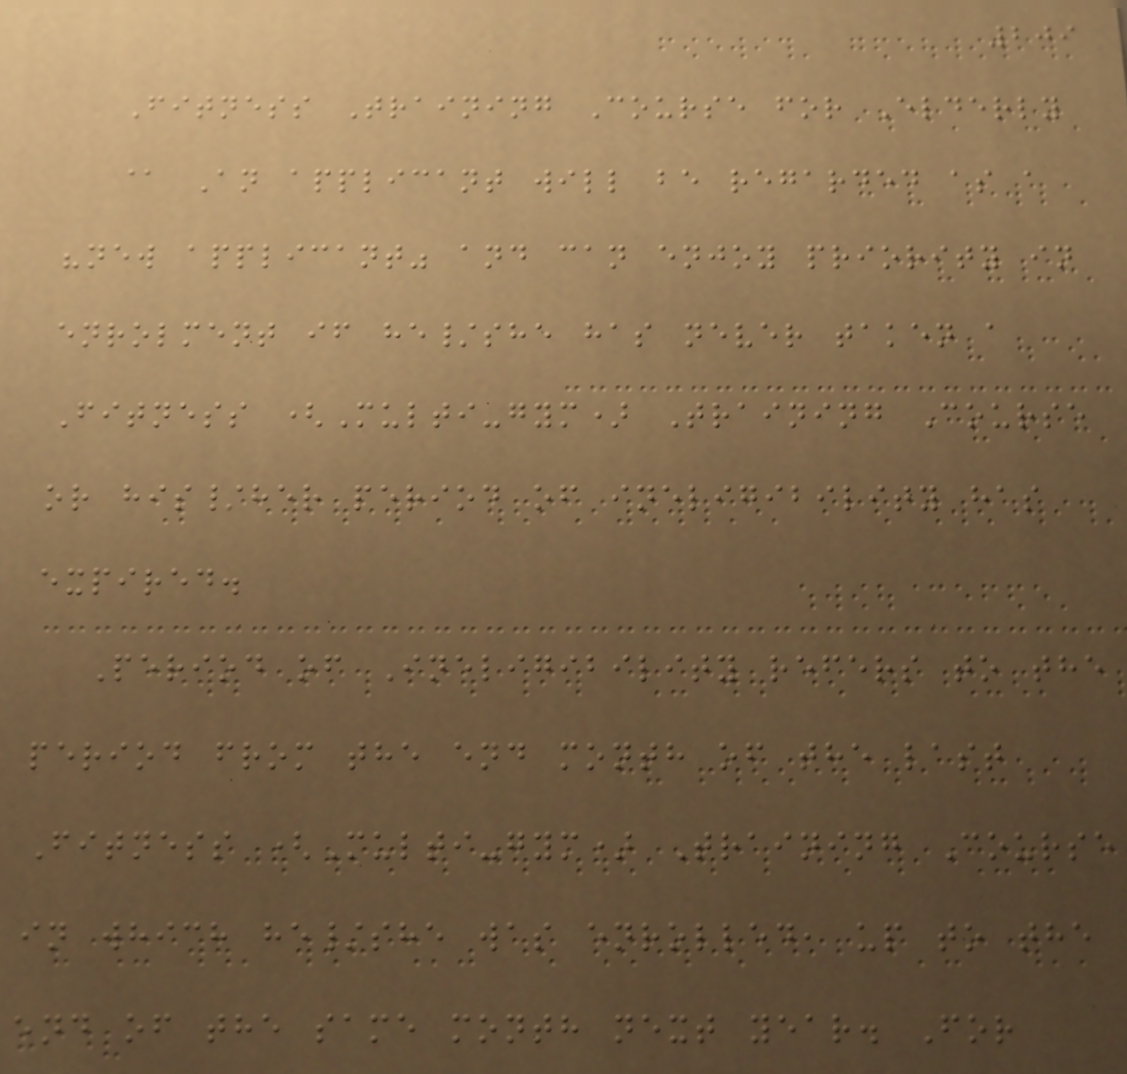209
Fitness Training Course for Elderly
@ An applicant will be regarded as a
"new applicant" and can enjoy priority in
enrolment if he/she has never taken a
Fitness (Multi-gym) Training Course
or his/her period of ineligibility has
expired.
Period of Ineligibility refers to the
period from the end month of the last
Fitness (Multi-gym) Training Course
in which he/she was enrolled, up to the
end of the same month next year. For
